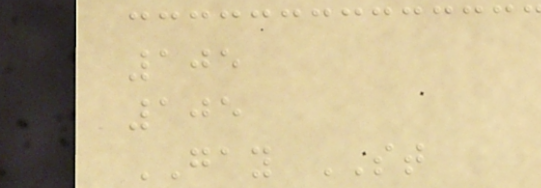105
105
GAY ST
